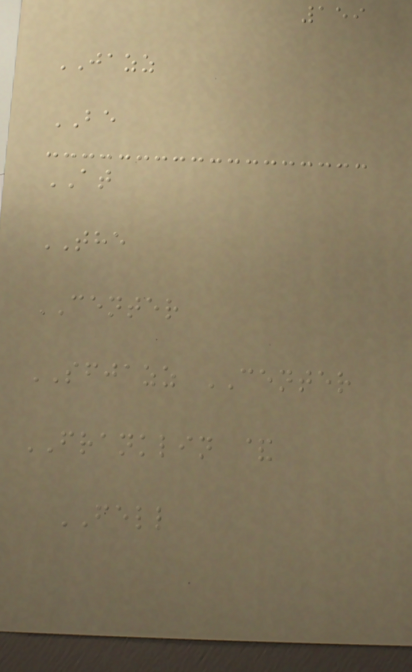159
JAZZ
BE
AT
THE
CENTER
SFJAZZ CENTER
FRANKLIN &
FELL
